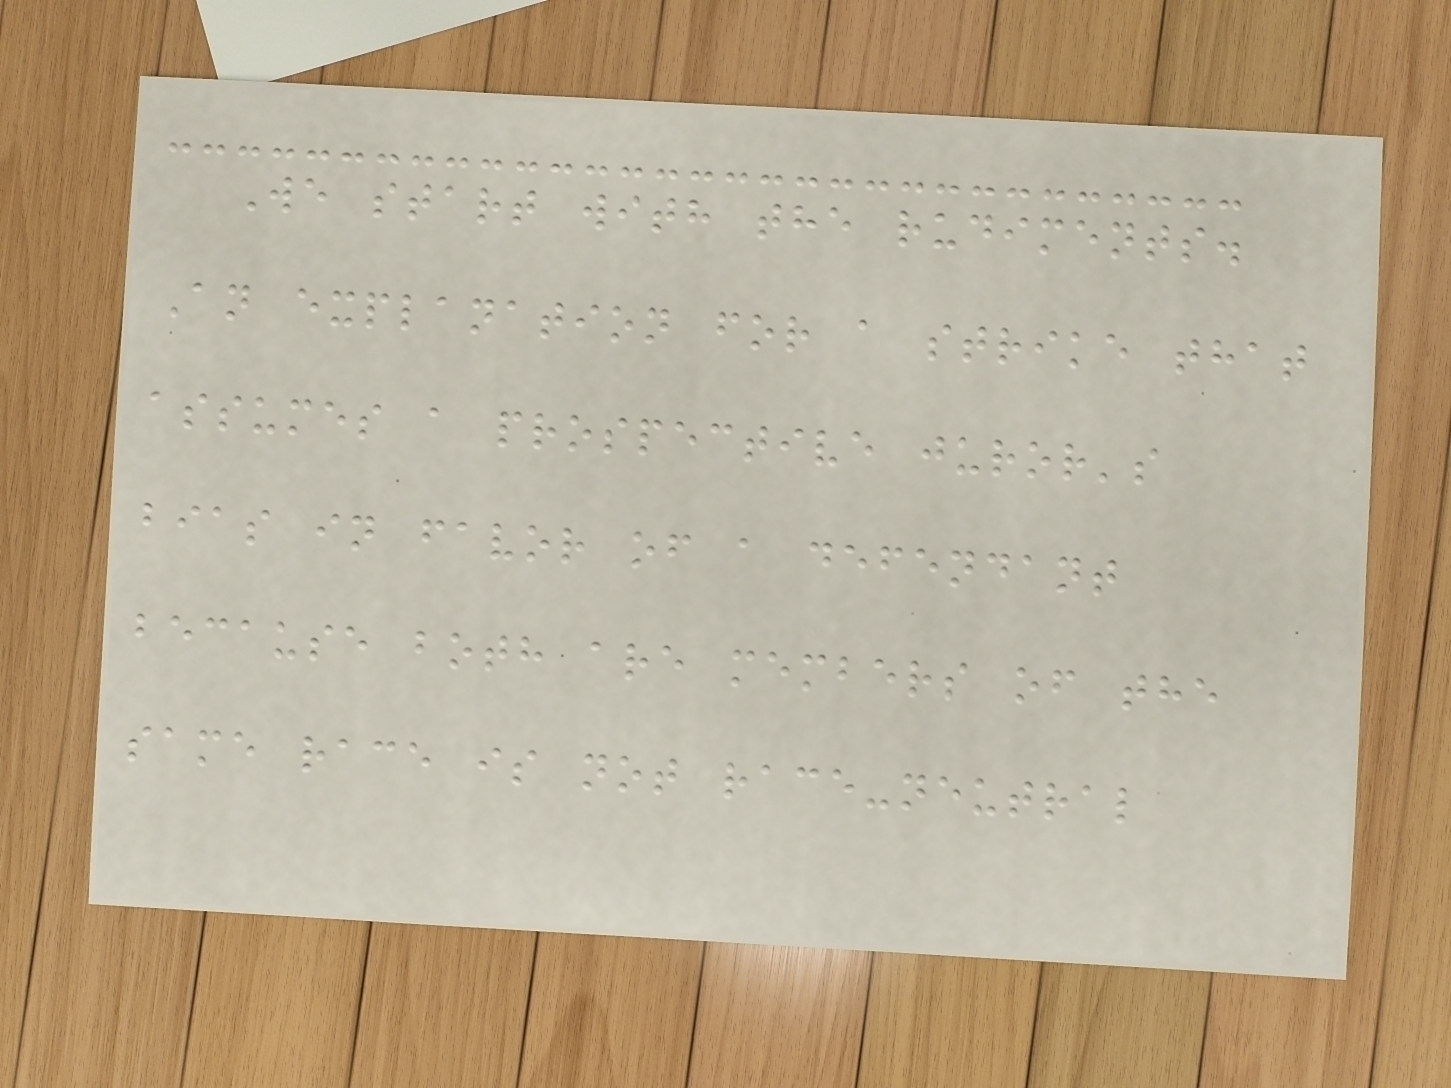We start with the rudiments.
An explanation for a strike that
assumes a prospective juror's
bias in favor of a defendant
because both are members of the
same race is not race-neutral
